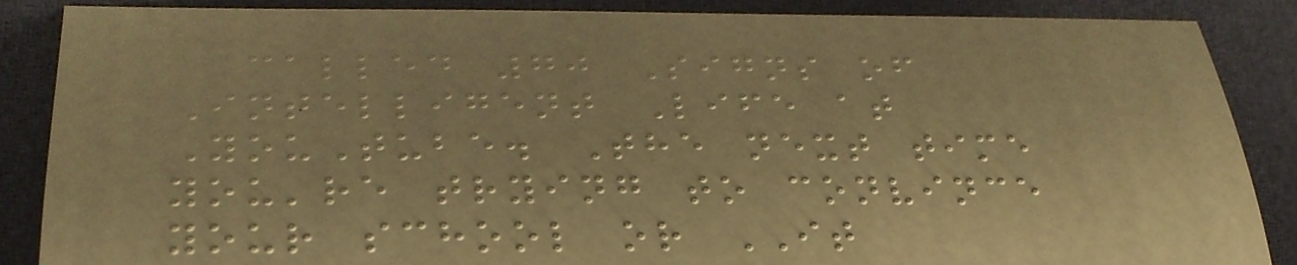called 70 Signs of
Intelligent Life at
YouTube. The next time
you're trying to convince
your school or IT
